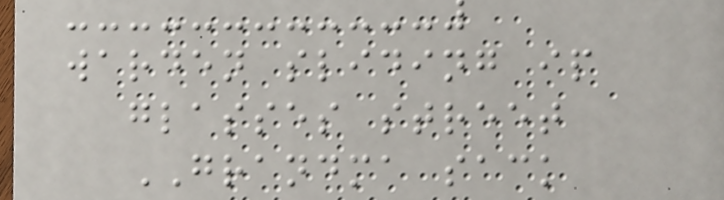warden sliding ip
glasses street
GRANDMA sack
